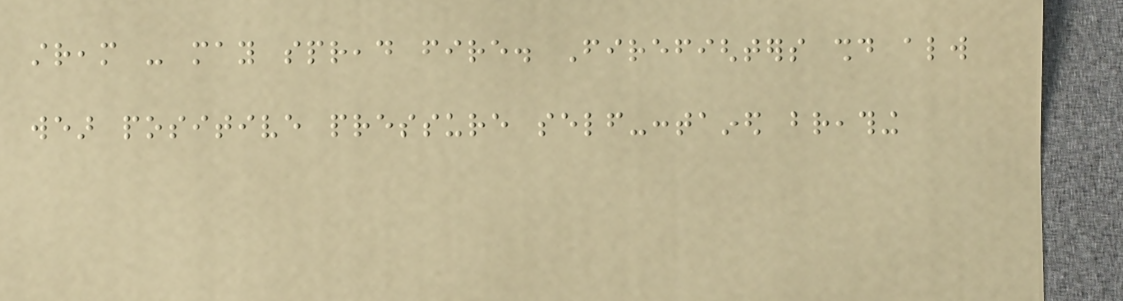stream - may spread fire. Firefighters should always
wear positive pressure self-contained breathing
